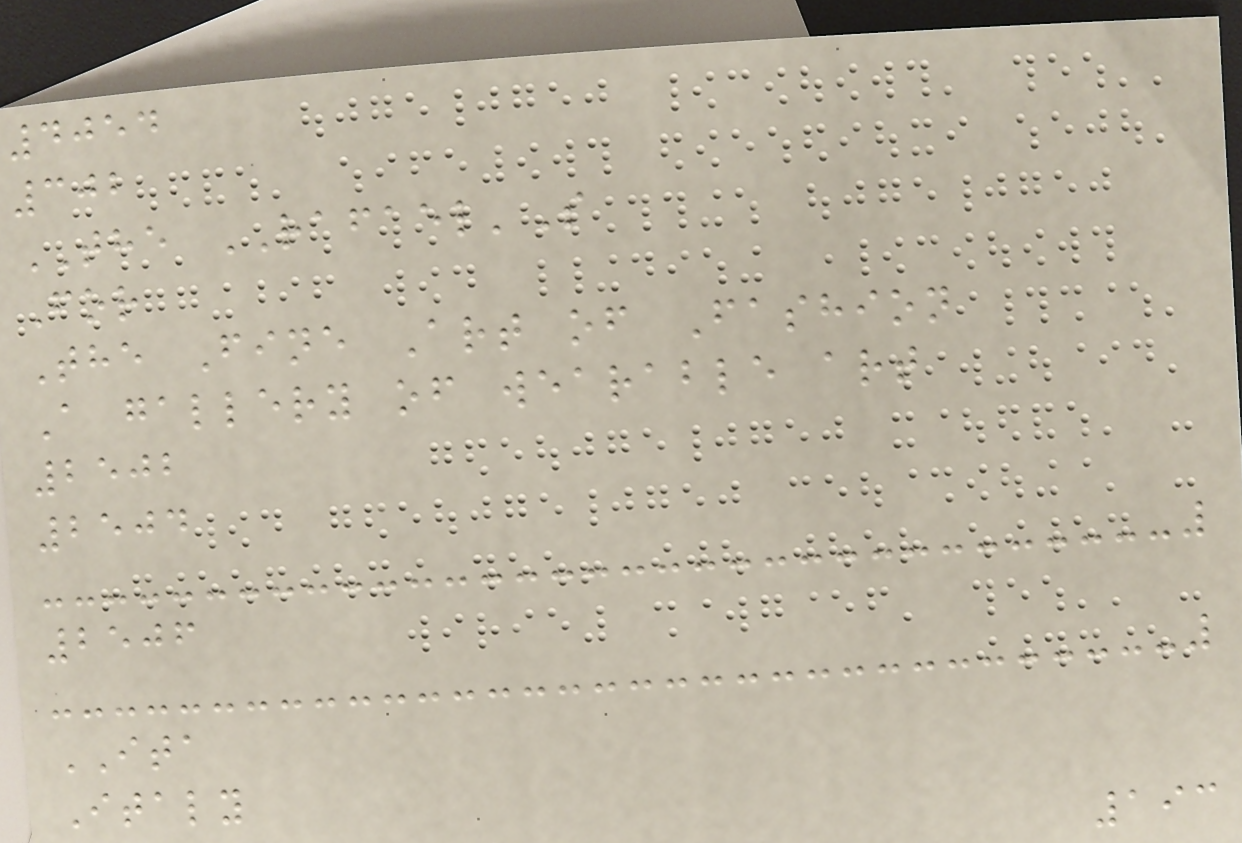4054
302
THE RAFAEL'S
For
The Fine Art of Fashion
A gallery of wearable art
2502
2504
2506
ITA
Italy
193
